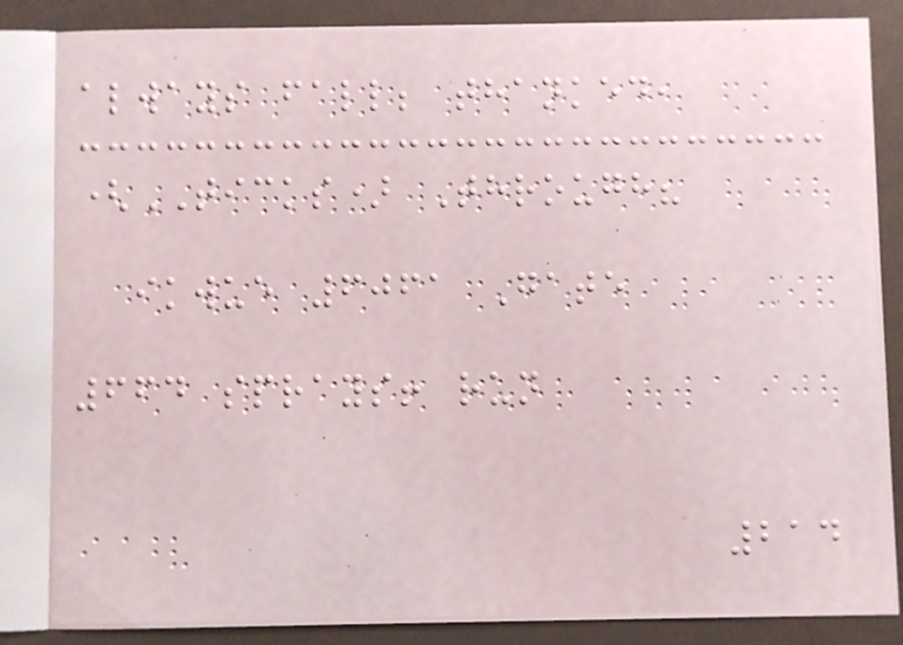always fall; thanked,
(TICKS) Through?
ikwue 6061 Gate
664 sprays! run
214
